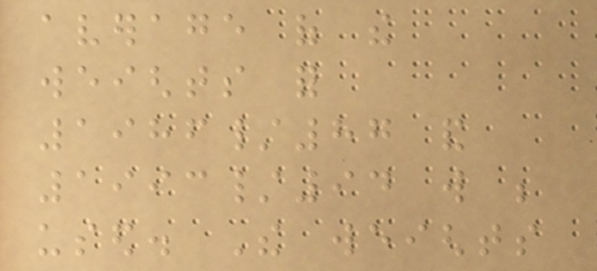average of the
weights for
1986/87 and
1993/94 will be
used. The weights
